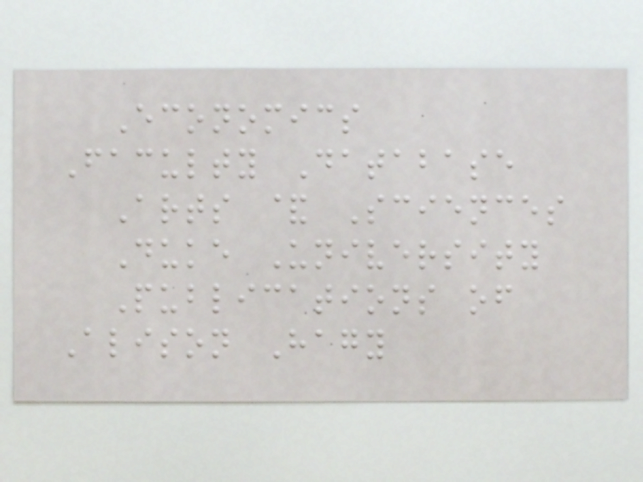Economics
Faculty Database
Arts & Sciences
Duke University
Publications of
Alison Hagy
